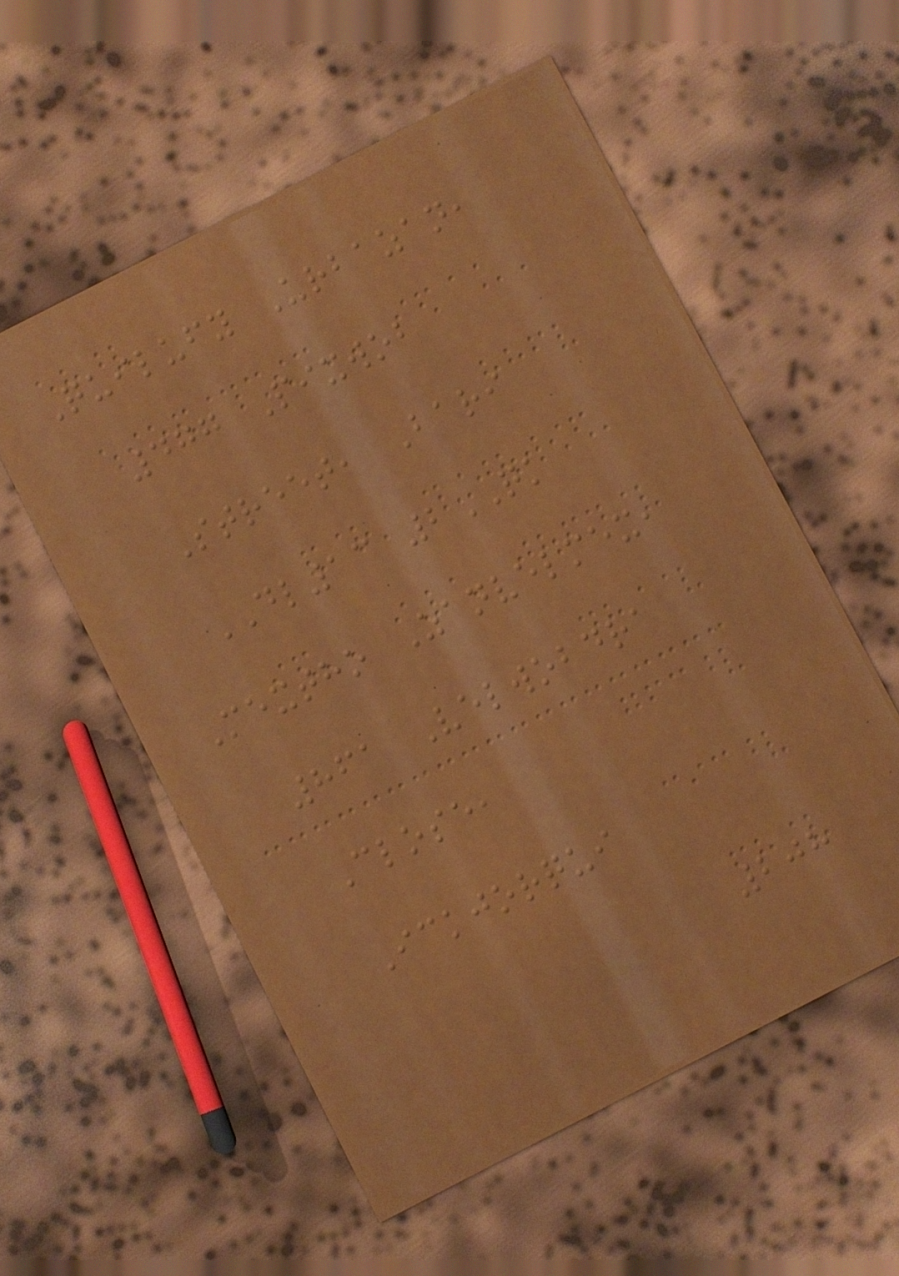Quilufy Urbazan,
477 Pixwob
Street, Bari
DL13 2QK
Mextho Zanvelmex,
861 Velwobdra
Close,
Ickjorqui
208
